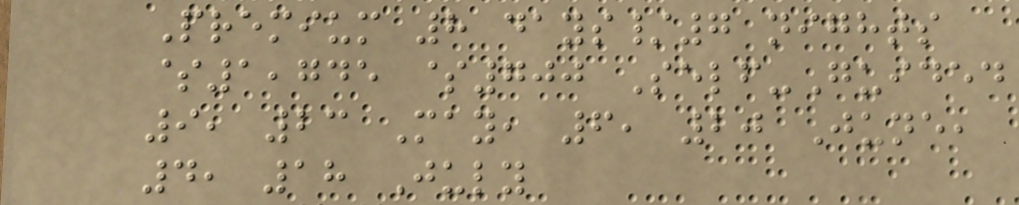Premium 8 days/7 nights
$1,745 $700 Self-Guided
9, 23 May, 6, 20 June,
4, 18 July
